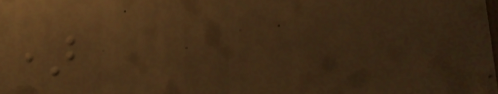)
